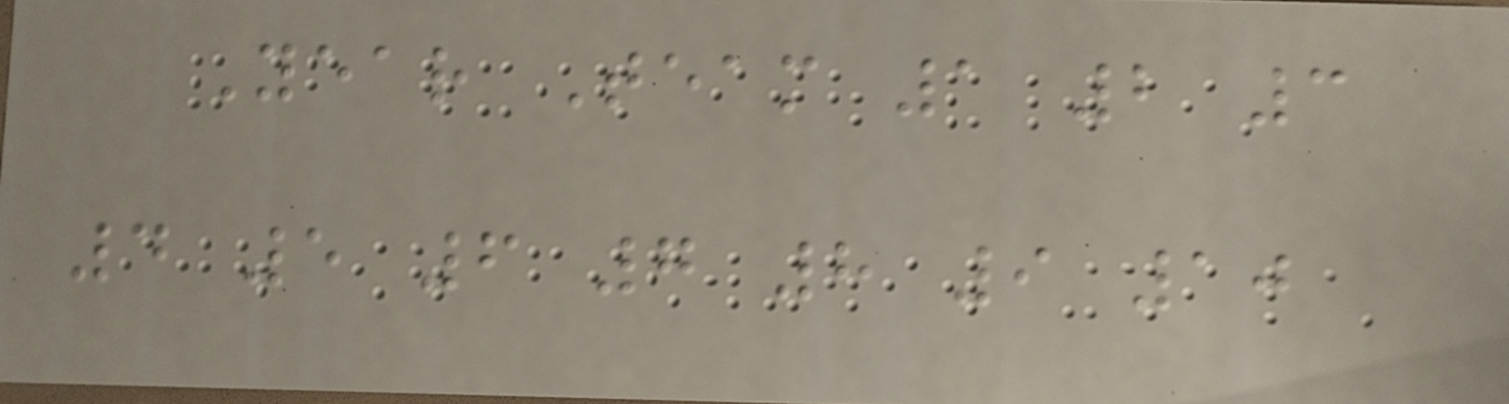Year Team 1 2 3
4 5 6 7 8 9 10
